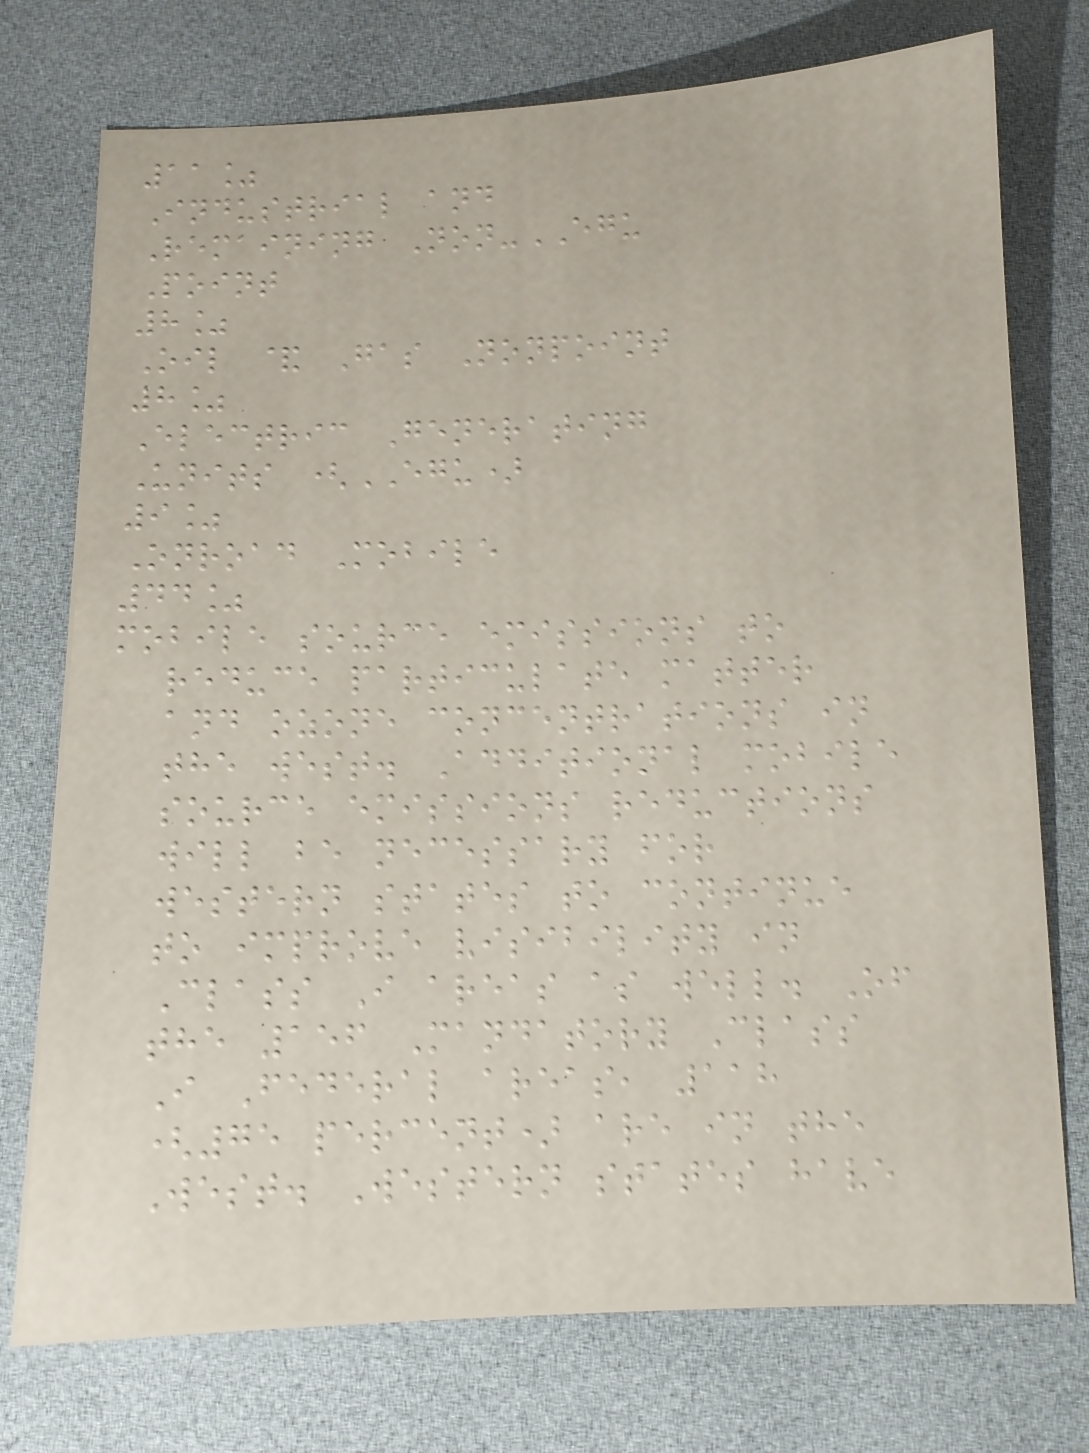11%
Industrial and
Remaining Non-EGU
Point
8%
Oil & Gas Nonpoint
8%
Electric Generating
Units (EGU)
9%
Onroad Mobile
44%
mobile source emissions to
reduce particulate matter
and ozone concentrations in
the west. Additional mobile
source emissions reductions
will be necessary for
western states to continue
to improve visibility in
Class I areas as well. Of
the 156 Mandatory Class
I Federal areas, 118
(75 percent) are in the
West. Western states have
